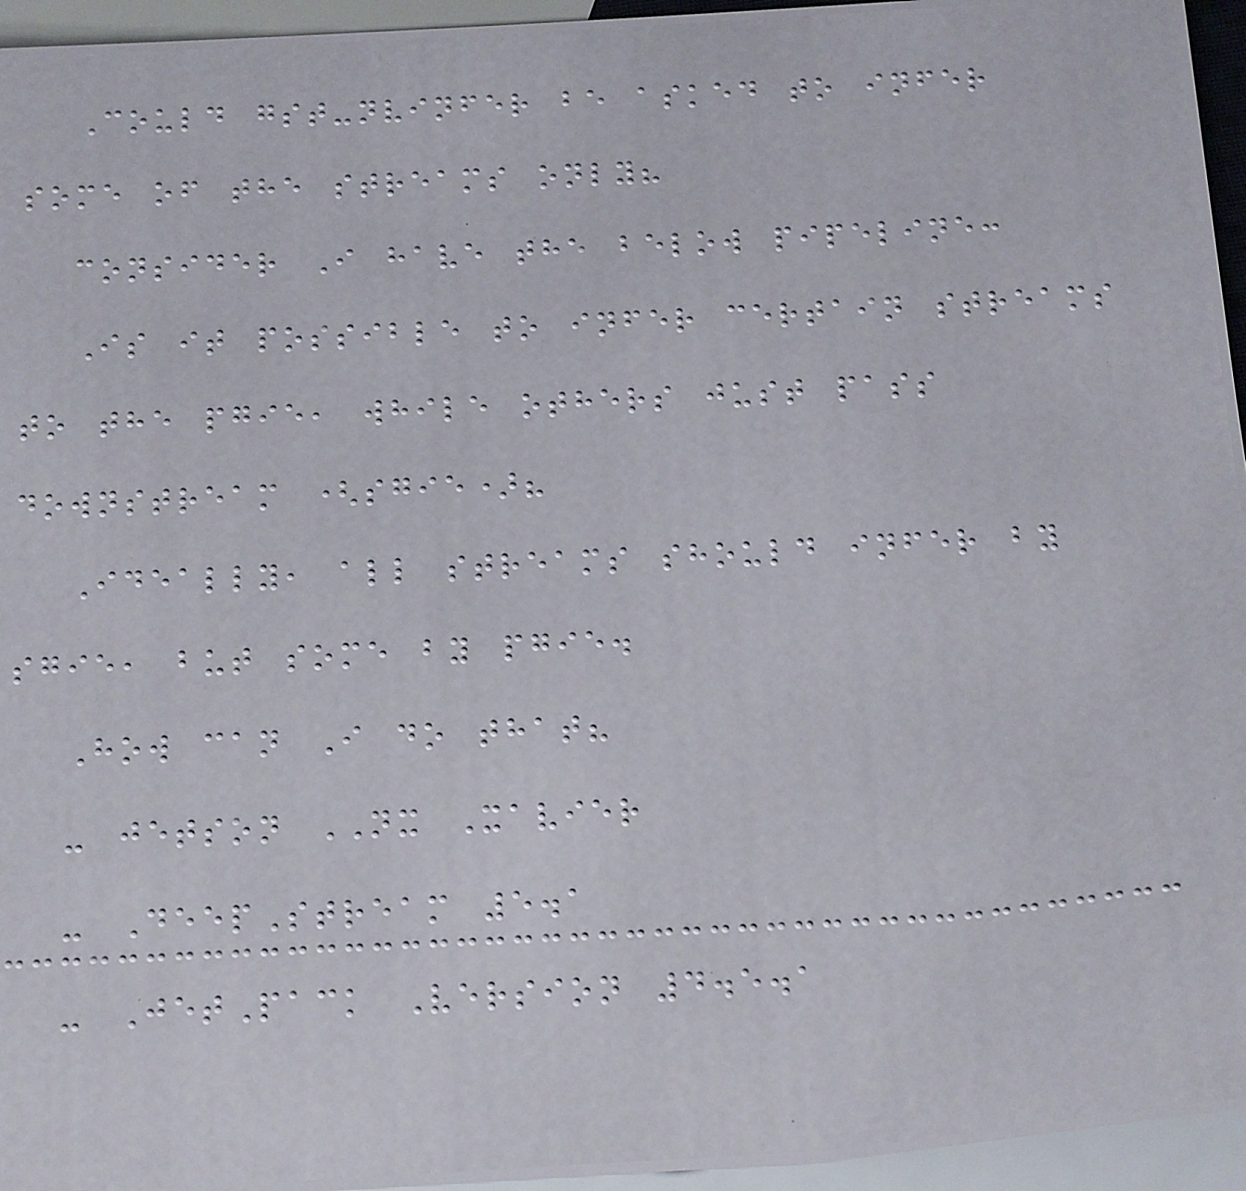Could gst-nvinfer be asked to infer
some of the streams only?
consider I have the below pipeline:
Is it possible to infer certain streams
to the pgie, while others just pass
downstream (sgie)?
Ideally, all streams should infer by
sgie, but some by pgie.
How can I do that?
- jetson NX Xavier
- DeepStream 5.1
- JetPack Version 4.5.1
